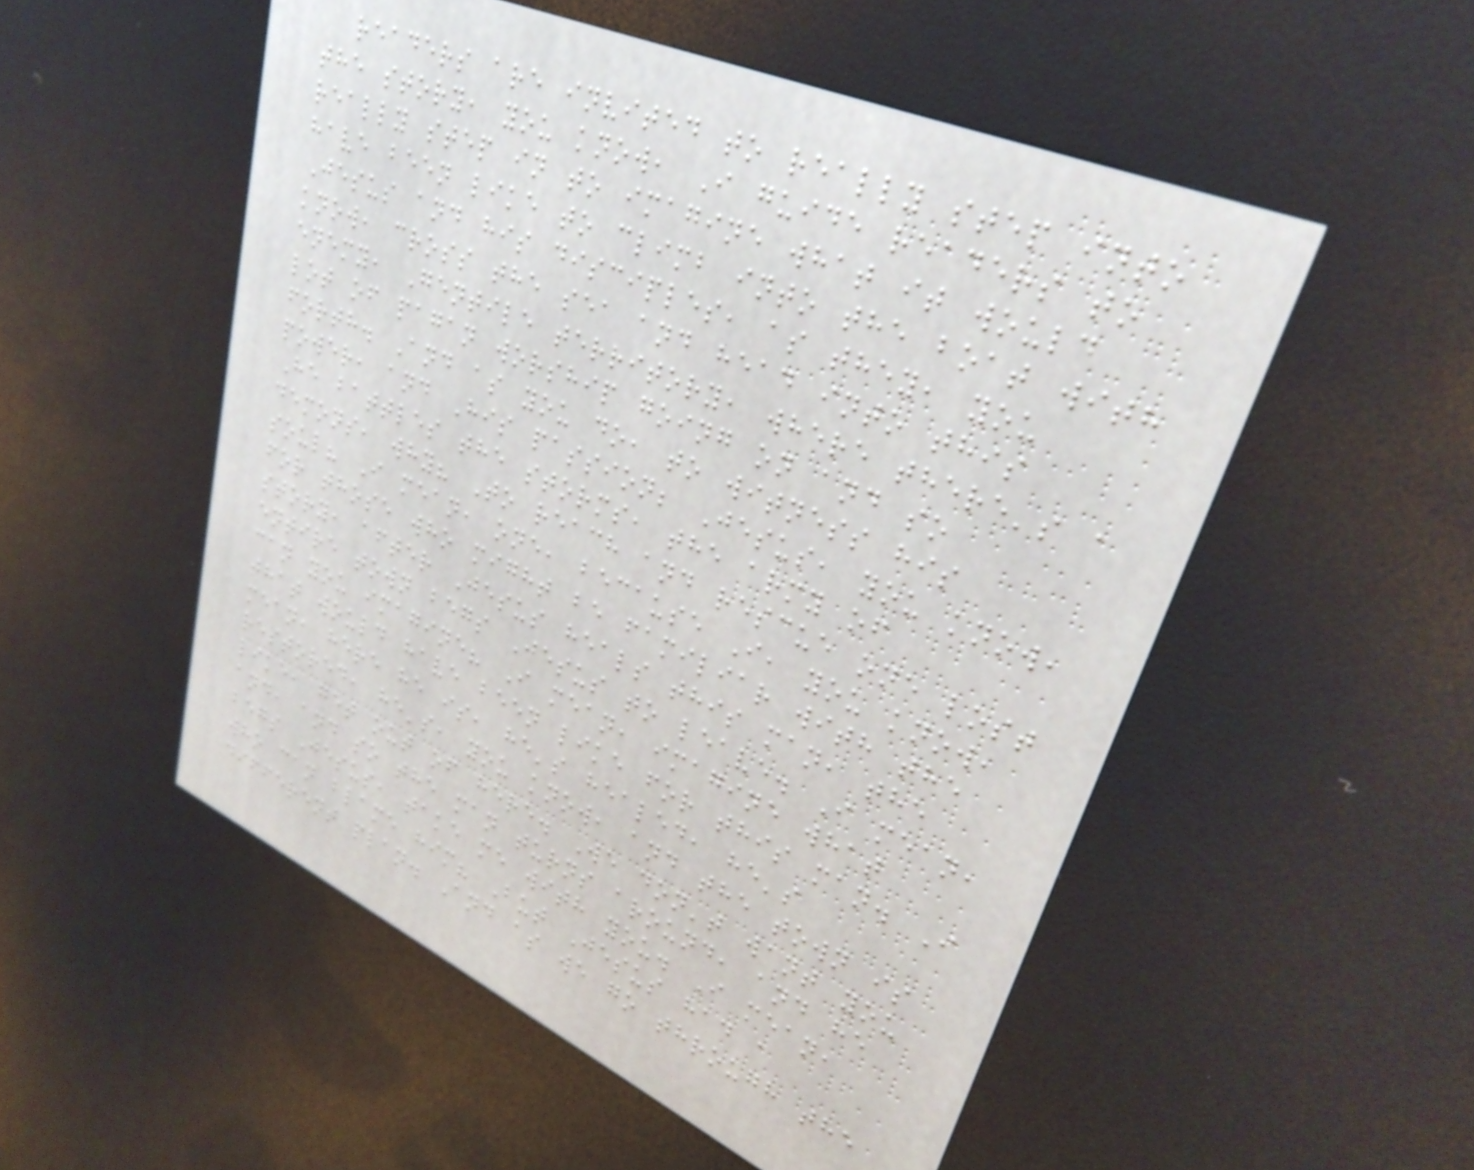readers are invited to really step into
the story, you know, I guide readers to
really step in to imagine what it would
have been like to climb into the boat with
Jesus and his disciples, as they, you
know, cross the sea and head into this
enemy, Gentile territory, where there's a
lot of pagan worship going on and so
forth. And as you do, to witness his
power, and His passion; Jesus, you know,
He battles the storms, the army of
demons, why? To reach and rescue one lost
soul? I mean, one, because I, you know,
for those who might be familiar with the
story, after Jesus heals this man, the
entire town begs Jesus to leave. I mean,
can you imagine? I mean, imagine what
that would have been like for this man. I
mean, here he is, he's healed, he's
restored, he's, you know, and the town is
like, get out of here. We don't want you
and, and so the man turns around, and he
begs Jesus, take me with you. I mean,
who can blame him? But Jesus had a
different plan. And as we go through the
